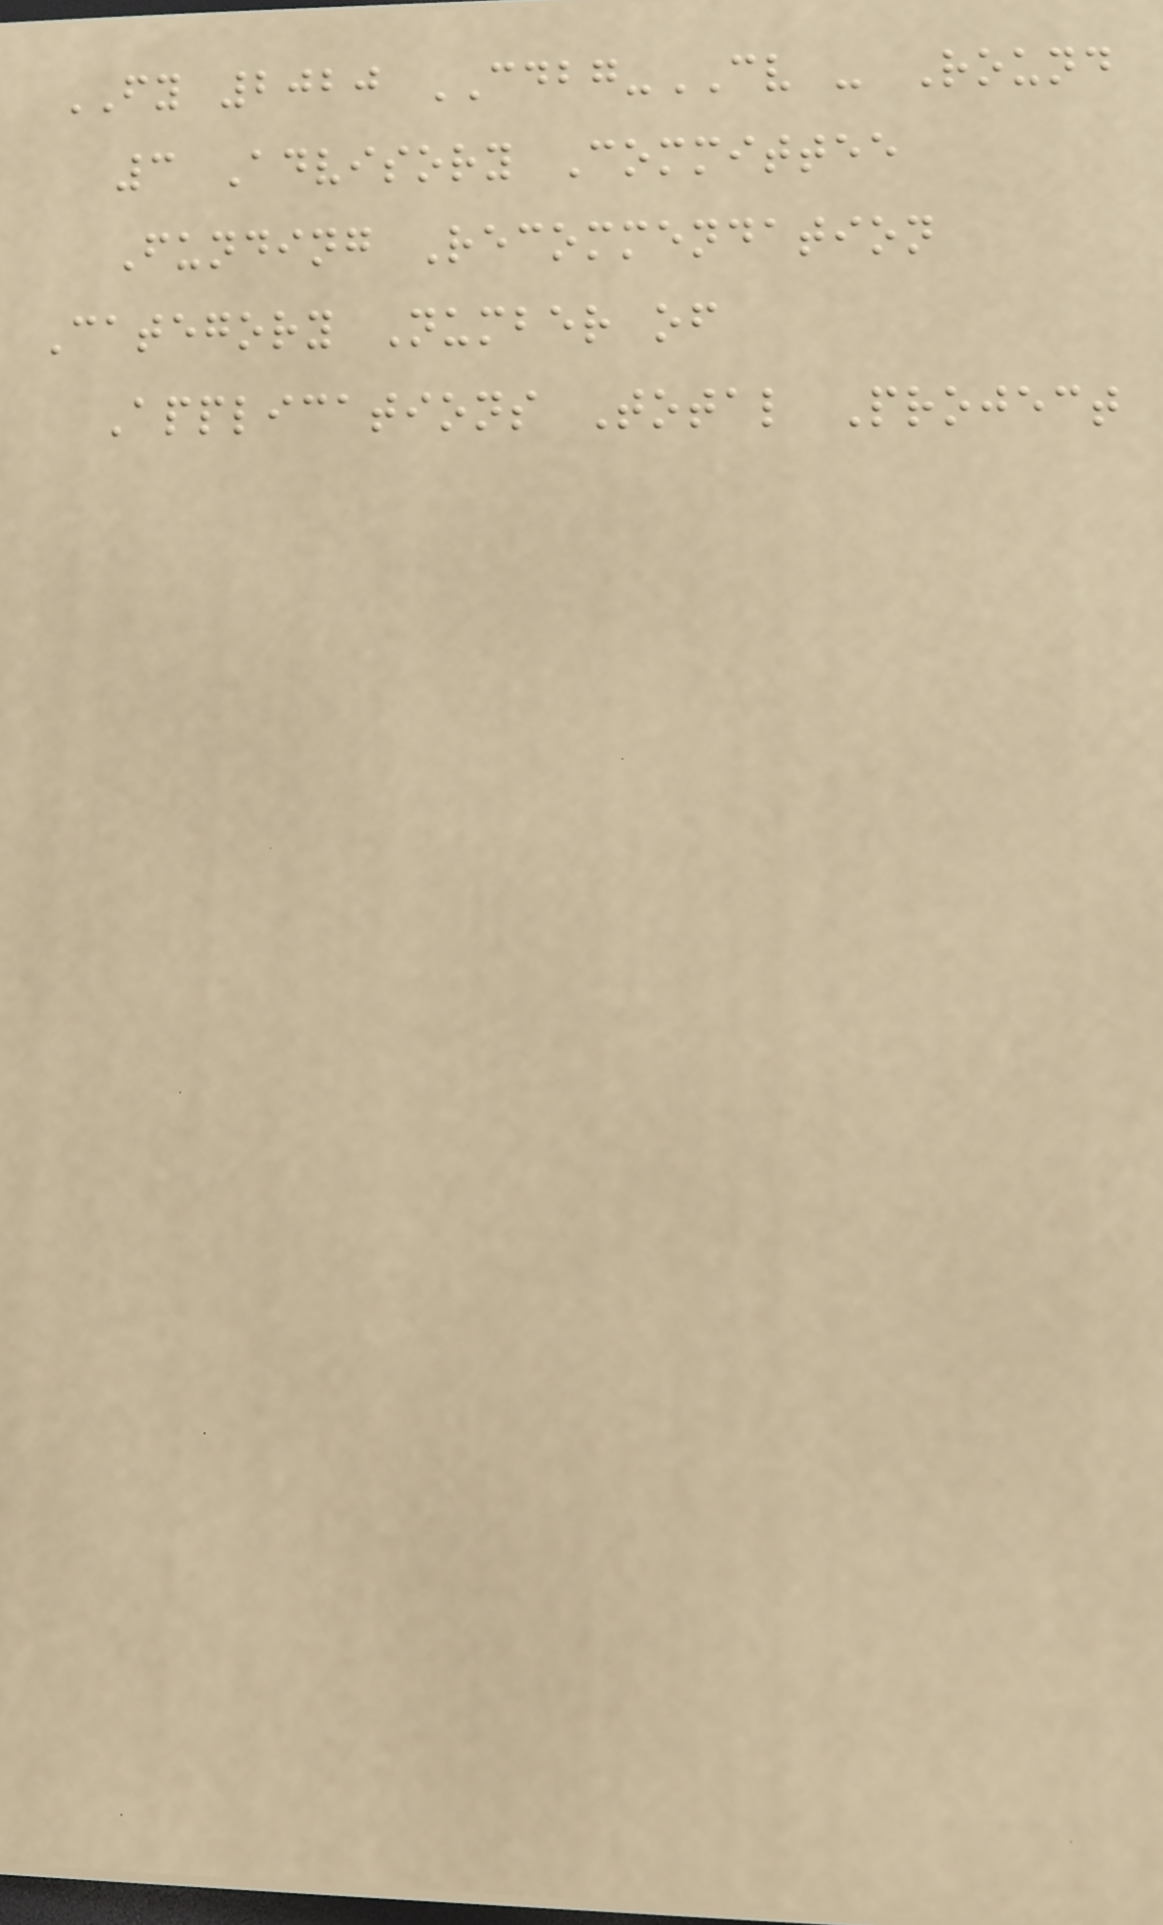FY 2020 CDBG-CV - Round
3 Advisory Committee
Funding Recommendation
Category Number of
Applications Total Project
